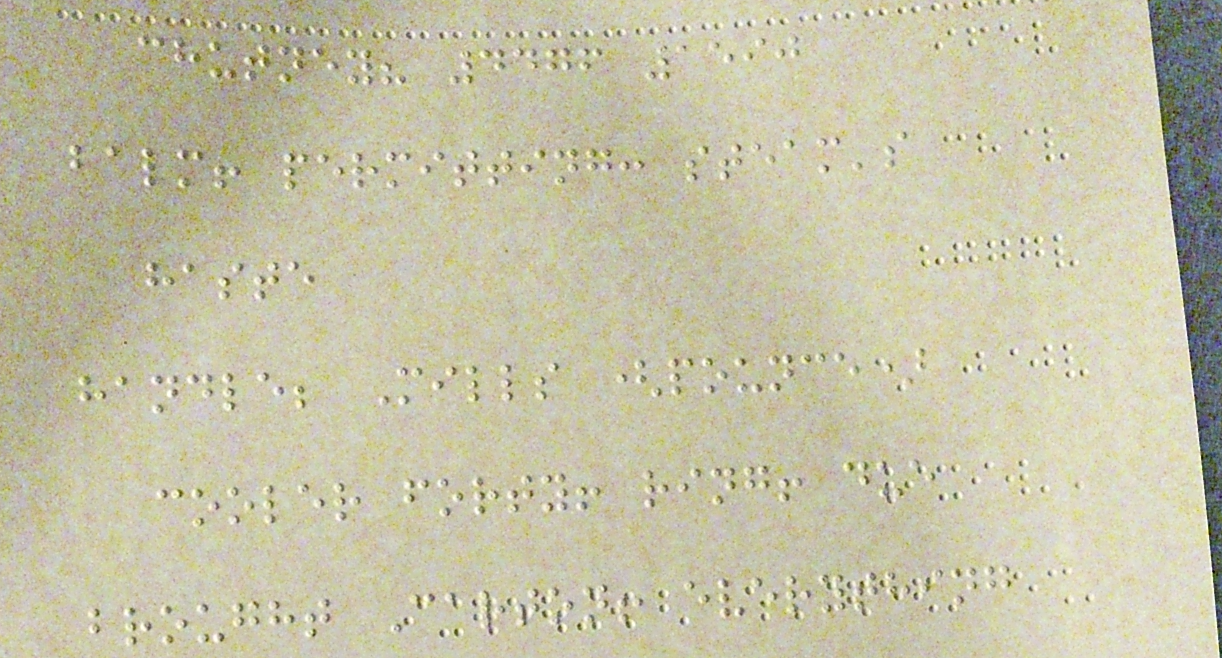chutney? 4476 1590
balm! permitting: steam's
haste
handle; Mills (pounce)
cooler forty! ring! due
brought Carton! everything
